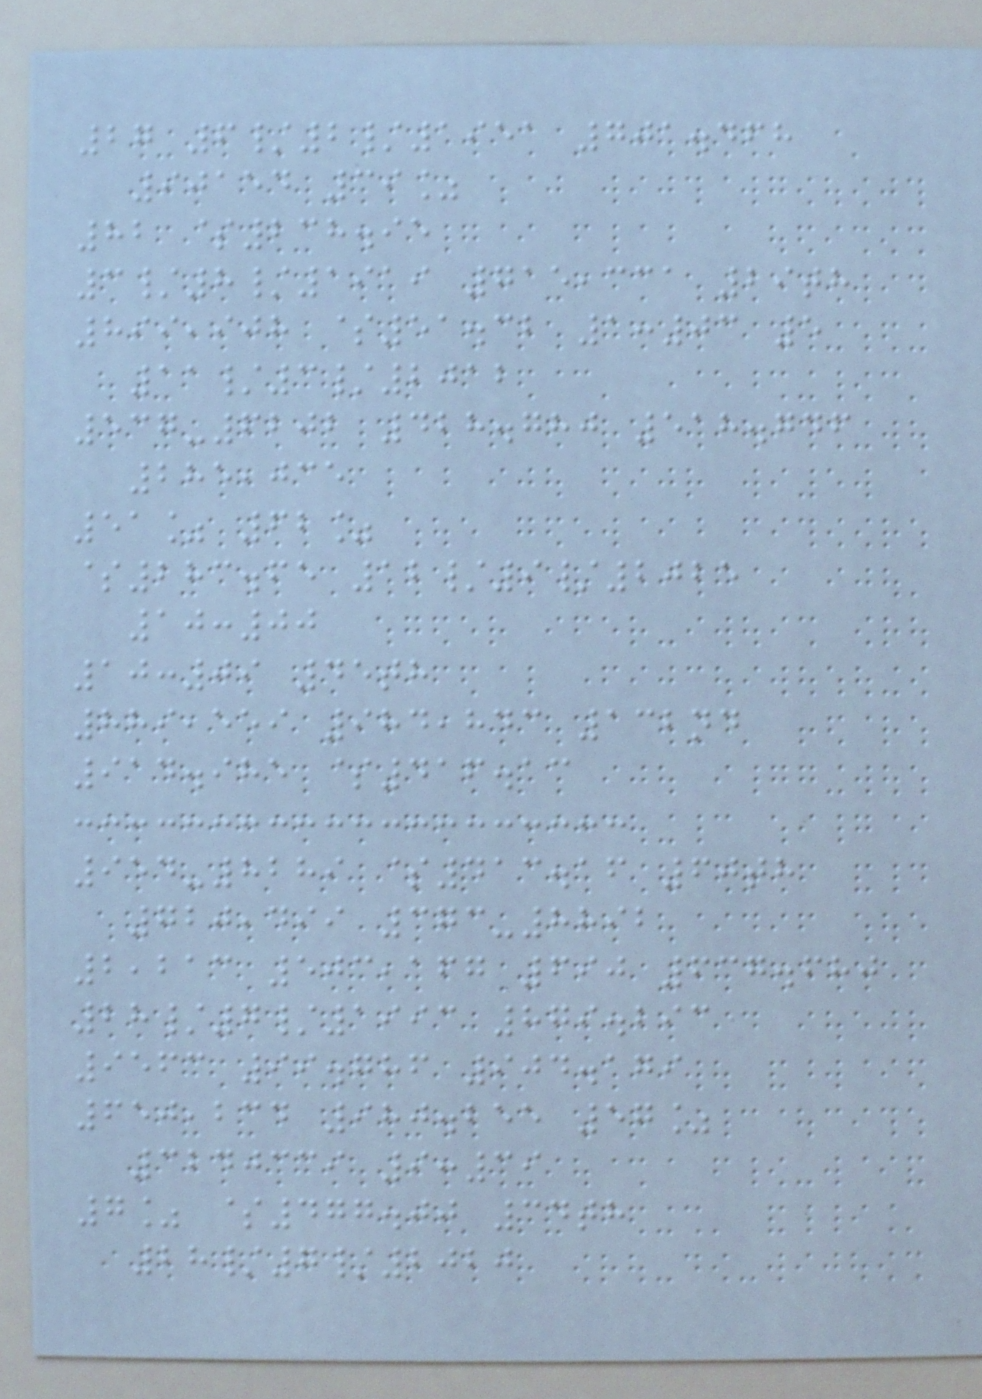27 6/2/1951 701.468
90154 39%
82 $238.95
3/8/1919 715,331 29th
899,908 $51.32 1:03 5
11/3/2012
537-6202 428.780 518.746
285,035
51% 62%
$283.65 12/9/2025
10:00
10:09 45th
889,559 984,843 132nd
914.985 $416.13
954-8289 $413.16 60th
720,499 373-8892
2,213 503,167 690 637.680
28/7/1993 879.293
9563 99.786 904.179
650,234 980.255 57%
3240339 9:39
7% $477.00 34th
28/7/2020
